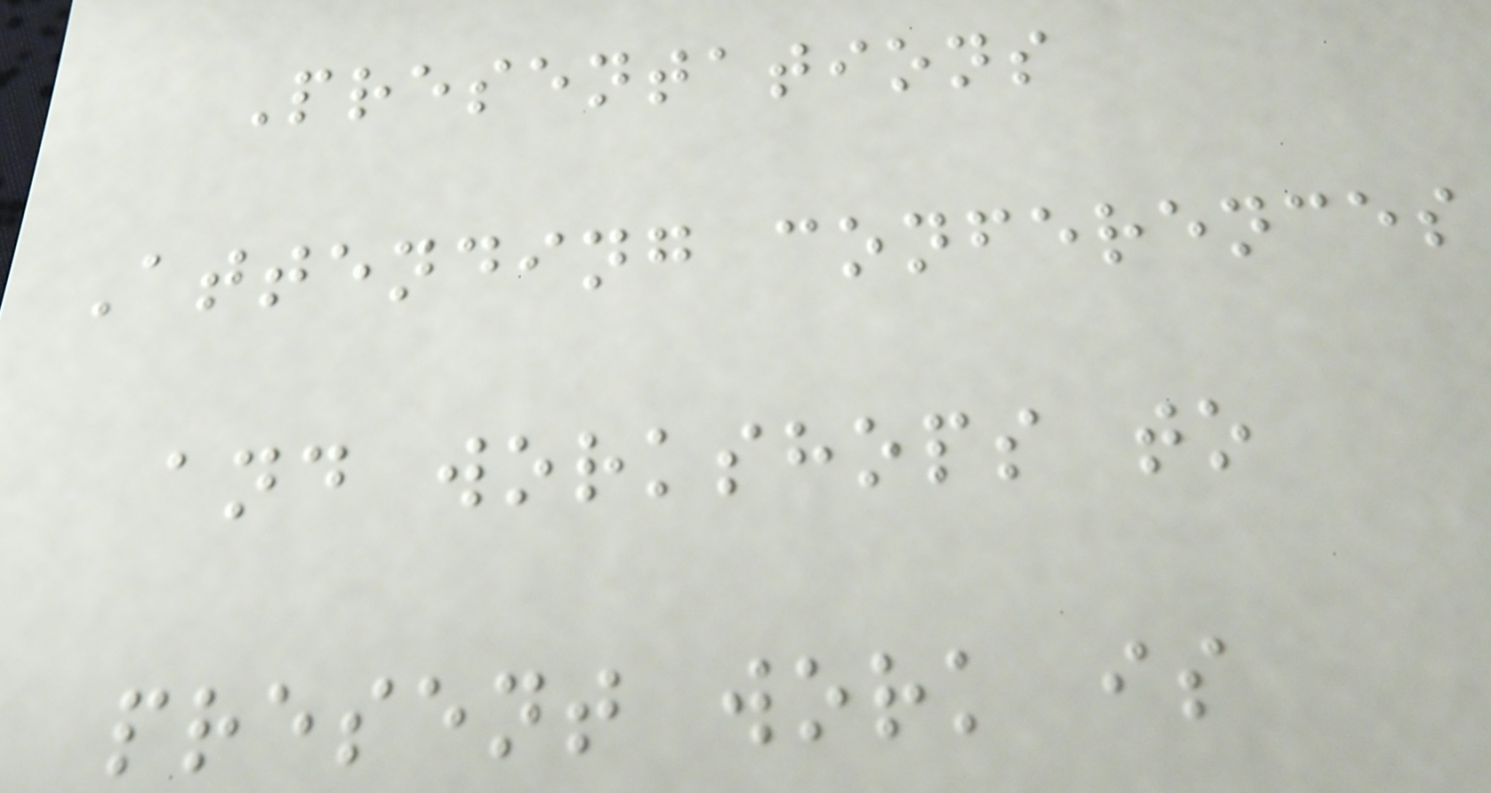Presentations
Attending conferences
and workshops to
present work is
